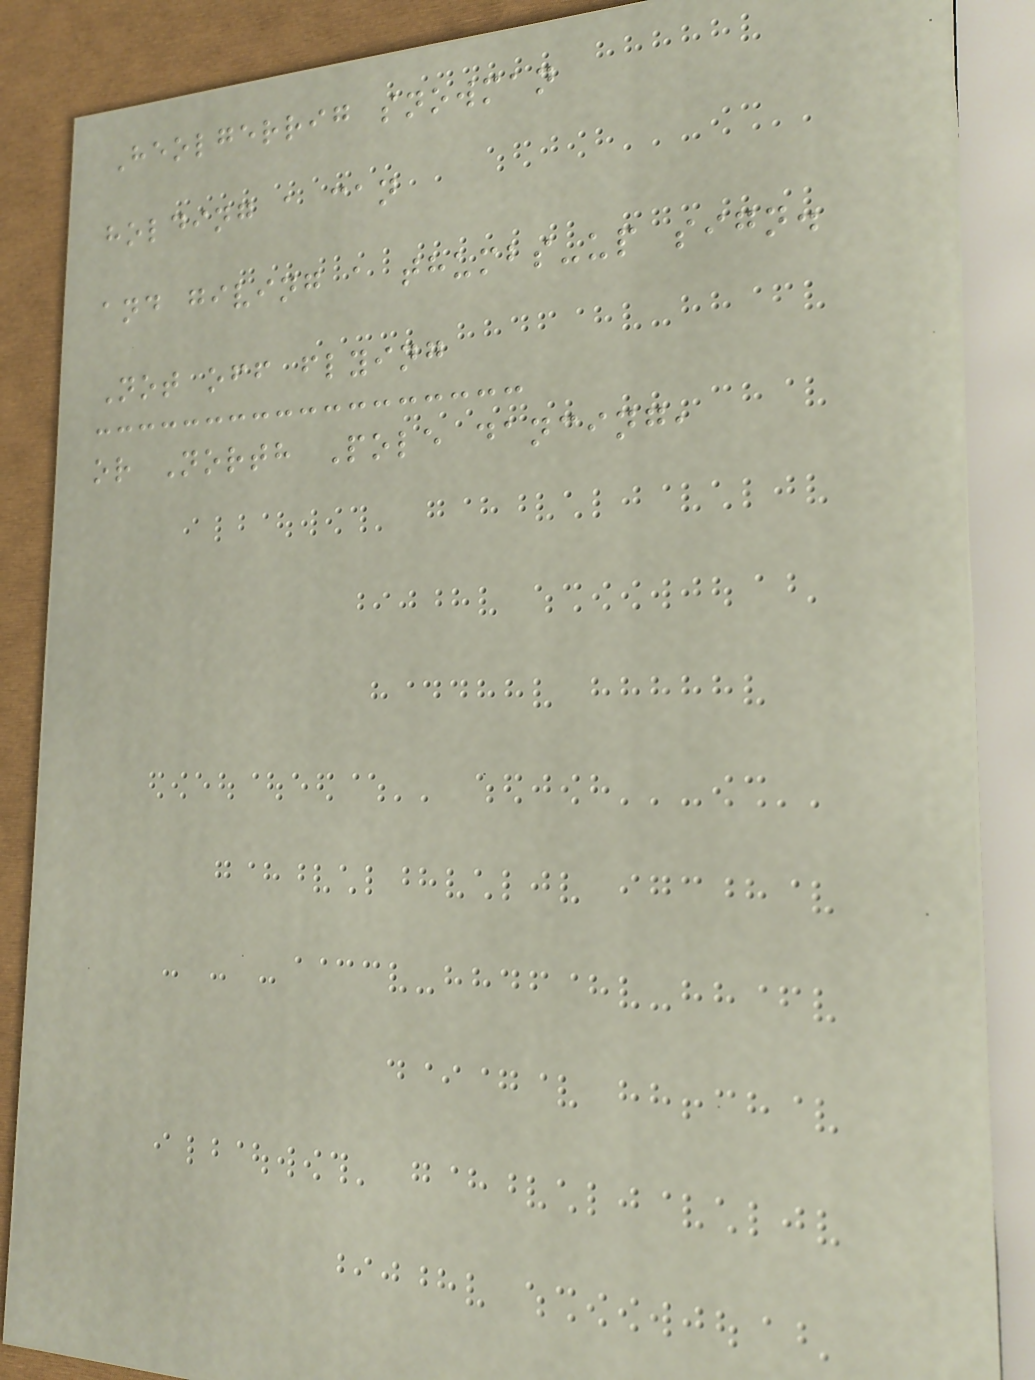Heolgerrig snowman
holding a can
and giving a thumbs-up sign.
Not off flying
or North Pole dancing,
